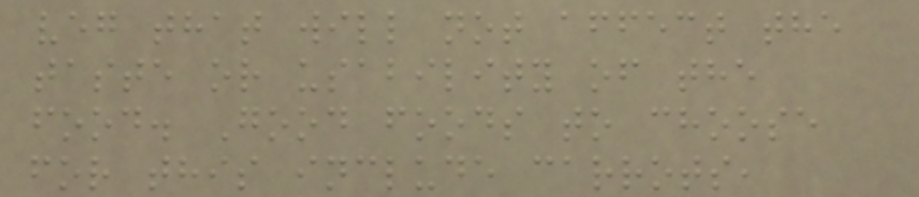veg that will not affect the
taste or usability of the
food. Good foods to choose
for this include carrots,
